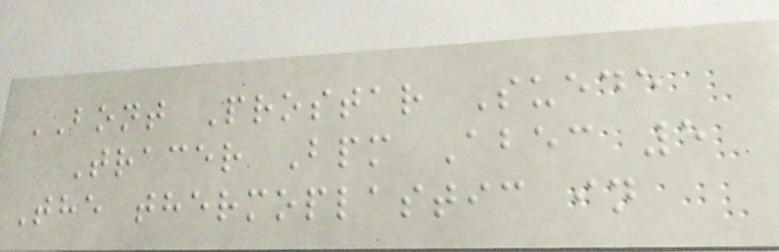BONT Prostar Suede
Tracer Bpm Abec 5
The thermoplastic in
